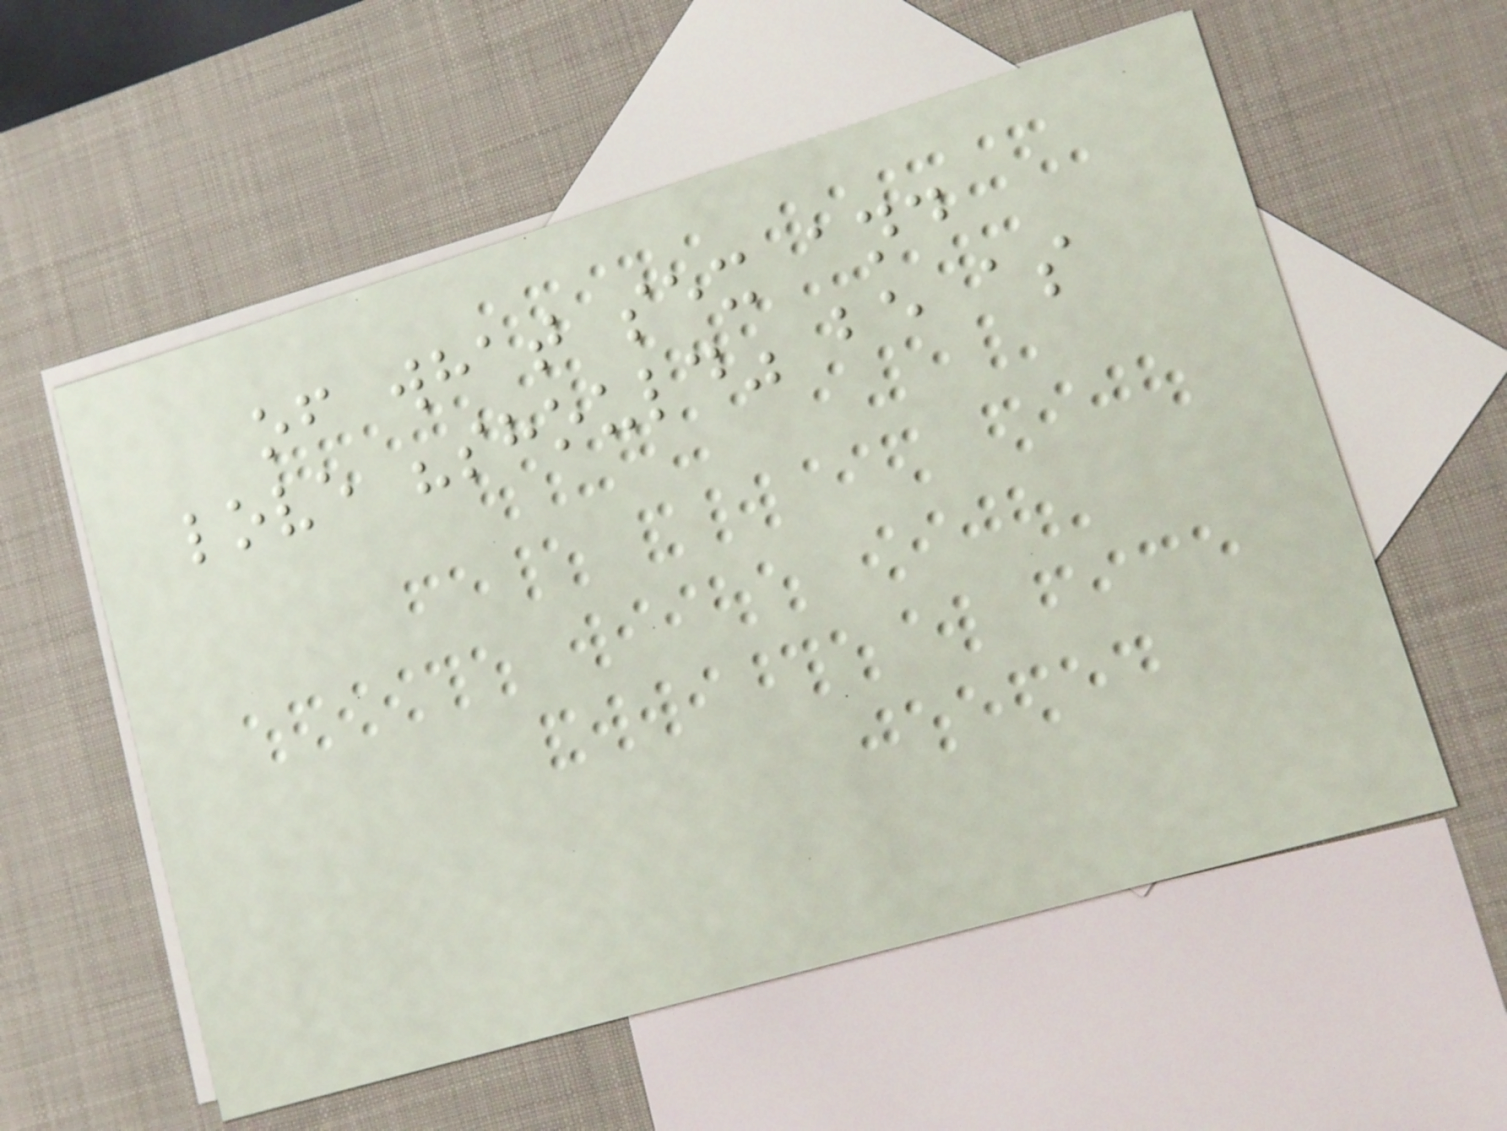of what sex and
love "should" be as
